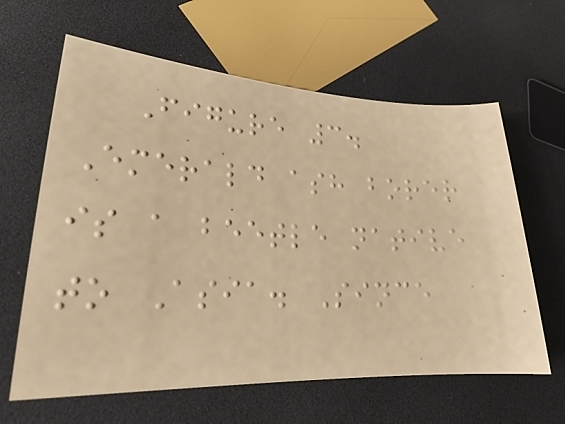Figure 3.
Emerald ash borer
is a beetle native
to Asia. Since
